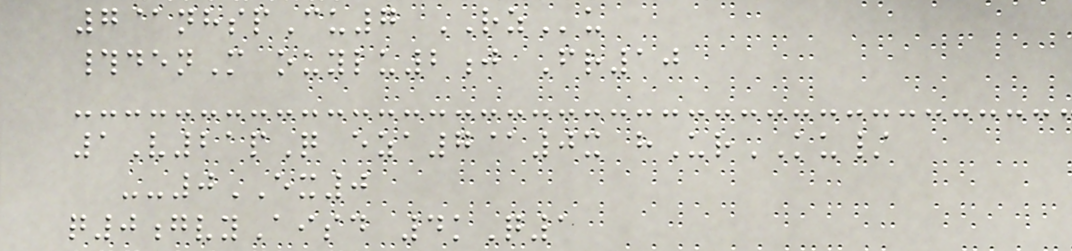7@nhspCu7 RZu
#denM ouylu2j Fr10
1V21pQ eza7@0x hUrKU/
--0EX0
q0gvyAisd 4kQ1
